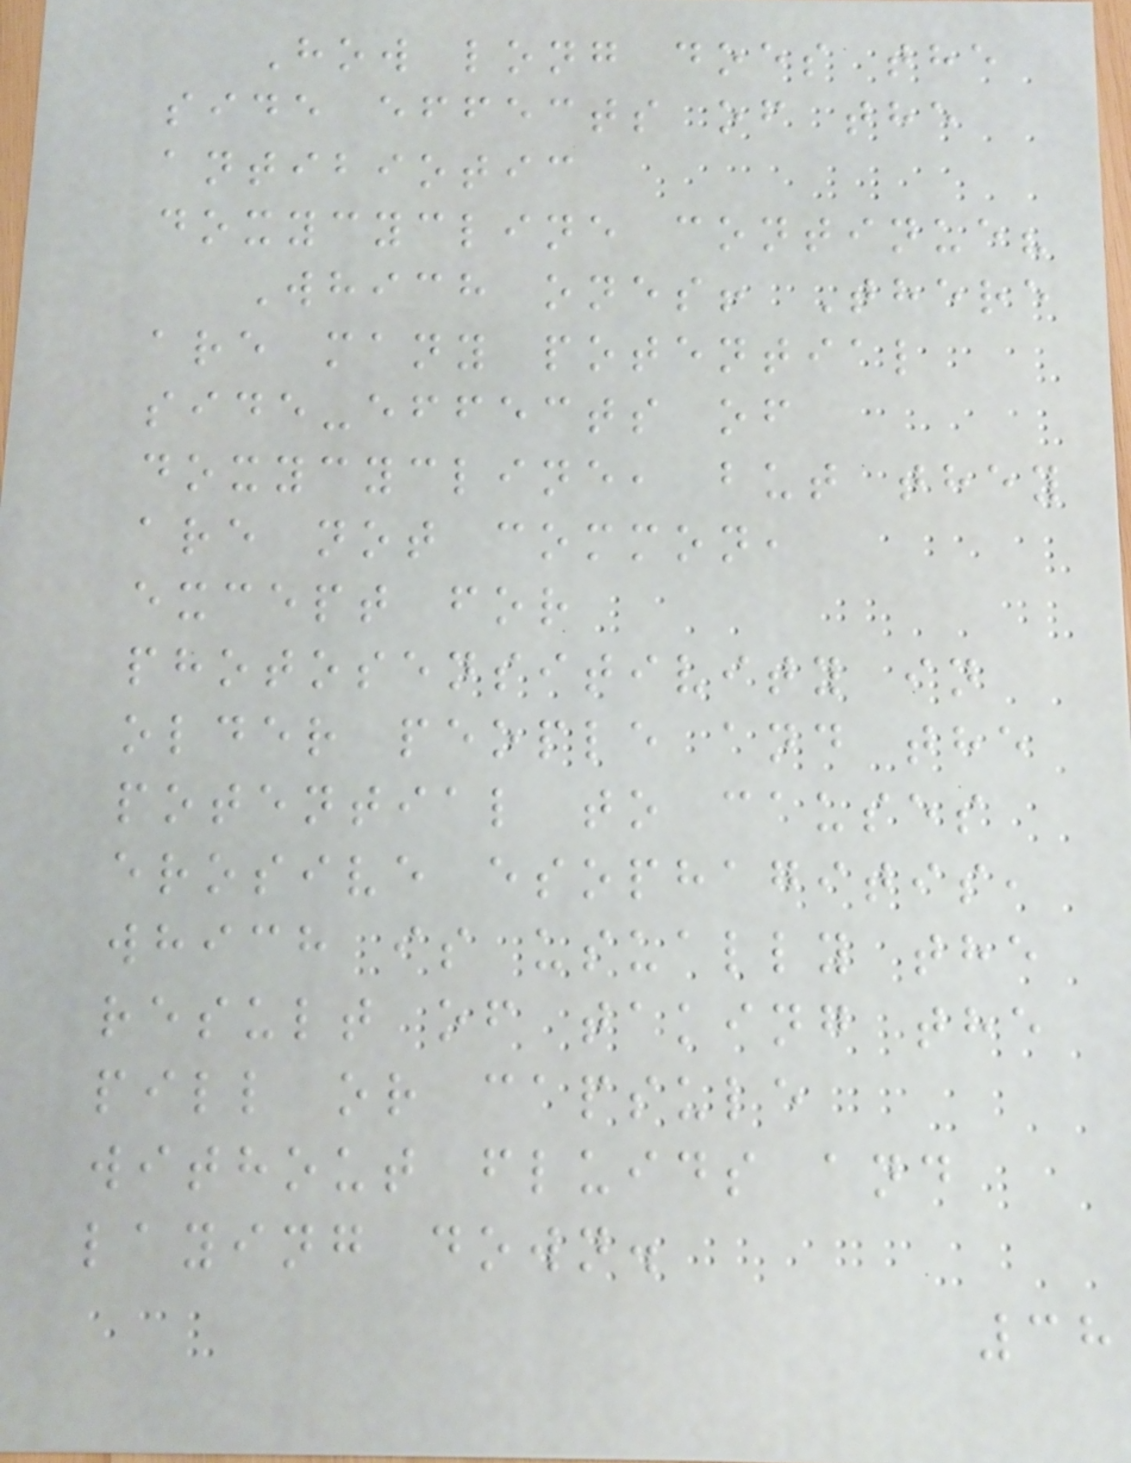How long does the
side effects of the
antibiotic
doxycycline continue?
Which ones! There
are many potential
side-effects of
doxycycline, but they
are not common,
except for
photosensitivity in
older people and the
potential to causes
erosive esophagitis,
which is usually the
result of taking the
pill or capsule
without fluids and
laying down.
38
